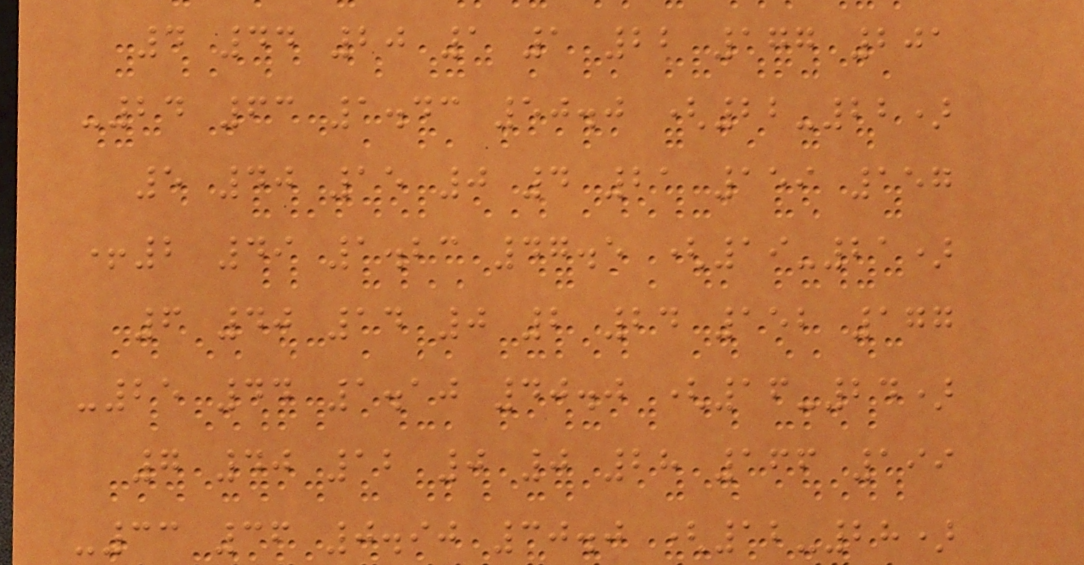4 44 20 1 1 22 177 201
-24 63 1.43 50.0 (22-22)
5 40 15 0 4 21 159 157
+2 49 1.23 47.5 (19-21)
6 40 14 0 2 24 152 177
-25 44 1.10 40.0 (16-24)
7 40 12 0 0 28 166 199
-33 36 0.90 30.0 (12-28)
